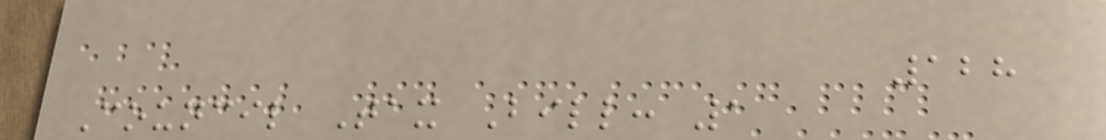128
Council Tax Bill: 1
